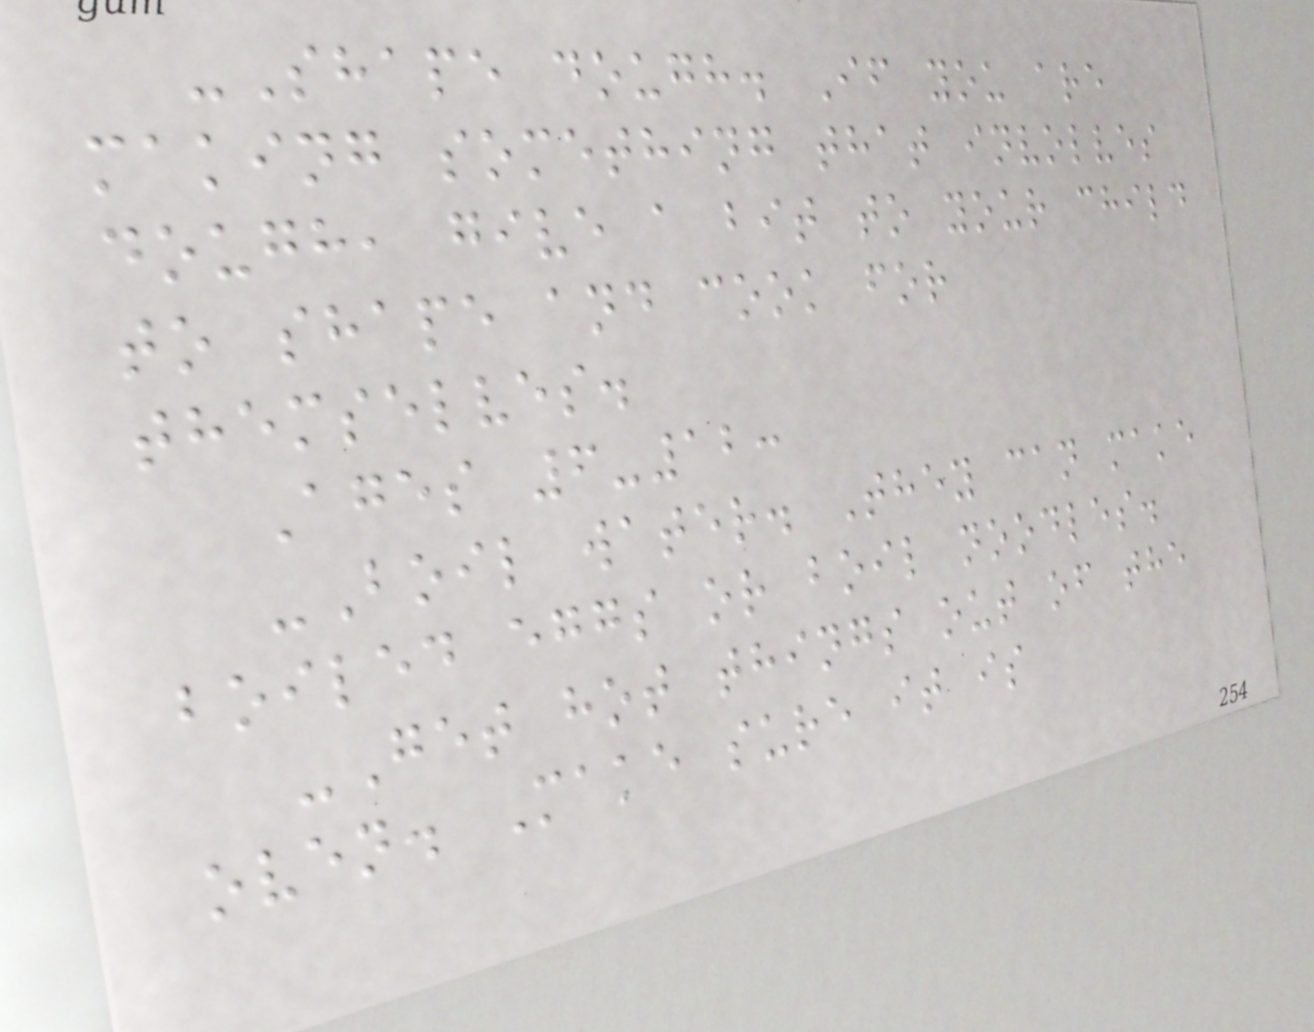-Shape dough. If you are
making something that involves
dough, give a bit to your child
to shape and cook for
themselves.
Ages 6-12:
-Boil water. They can make
boiled eggs or boil noodles.
-Get hot things out of the
oven. Make sure it is
